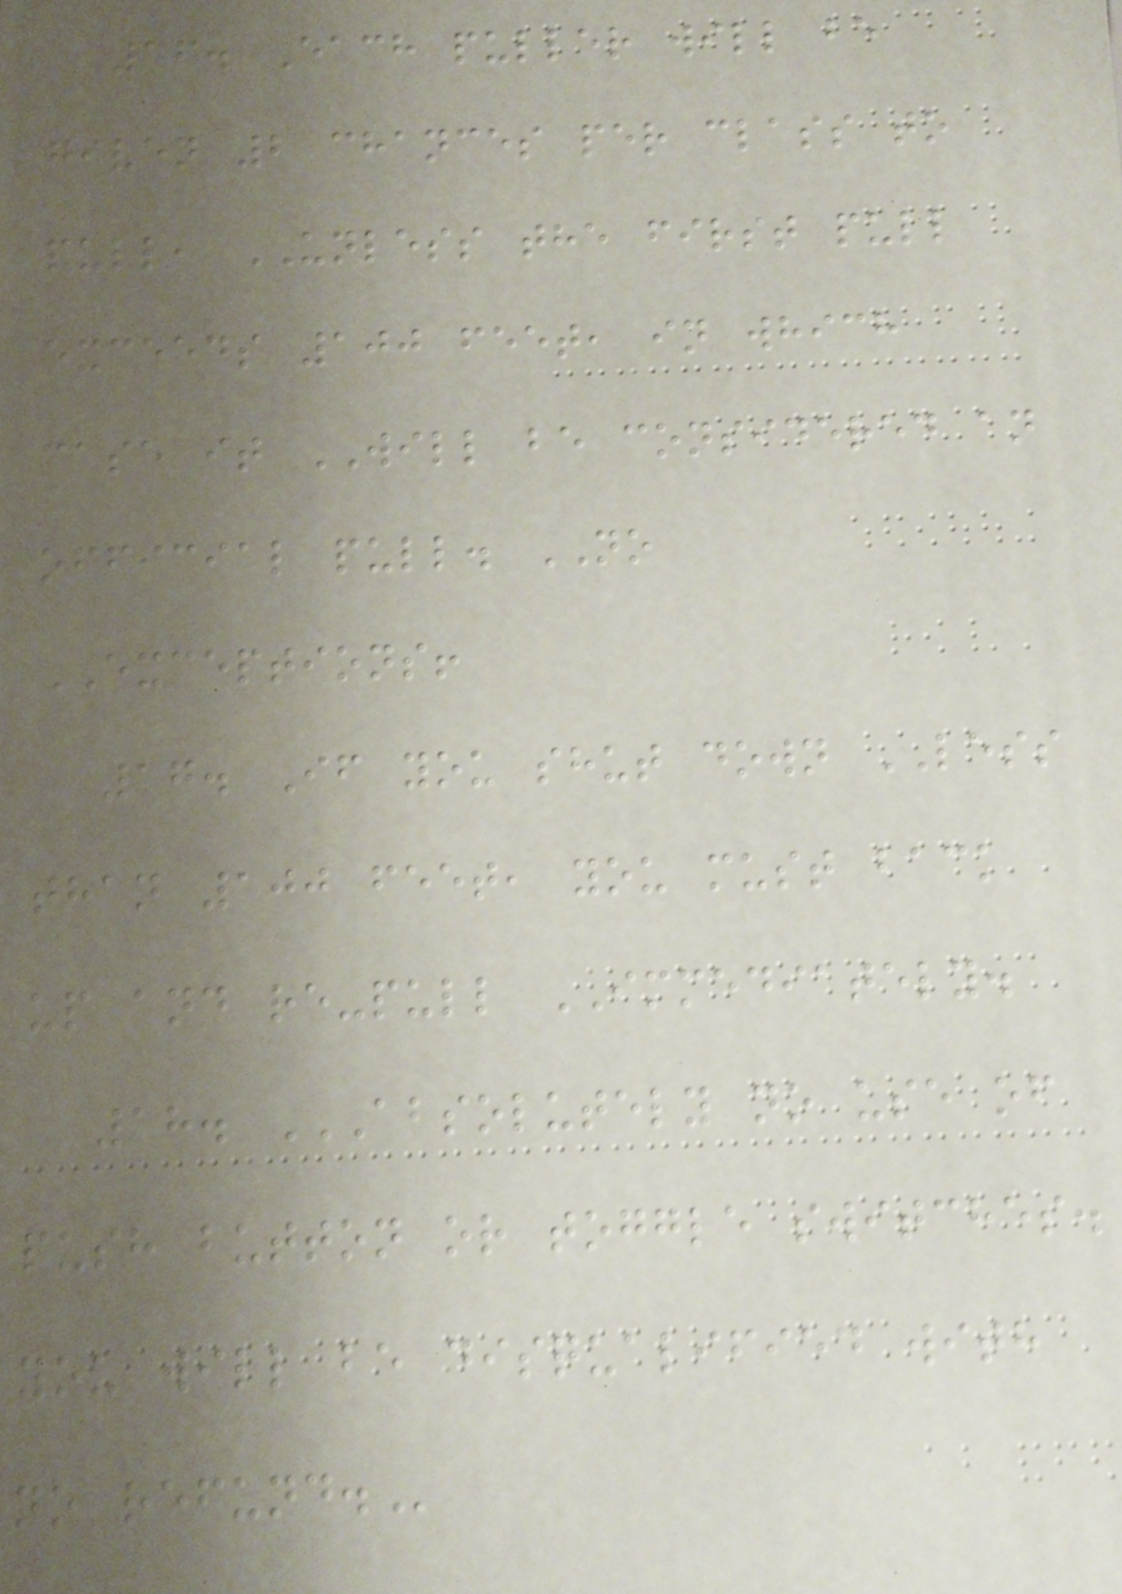16. Each puller will be
given 2 chances per class to
pull, UNLESS the first pull
exceeds 100 feet, in which
case it WILL be considered an
official pull. NO
EXCEPTIONS!
17. If you shut down LESS
than 100 feet, you must back
up and re-pull IMMEDIATELY.
18. ABSOLUTELY NO USE OF
PUSH BUTTON OR TOGGLE SWITCHES.
YOU WILL BE DISQUALIFIED WITH
NO REFUND.
